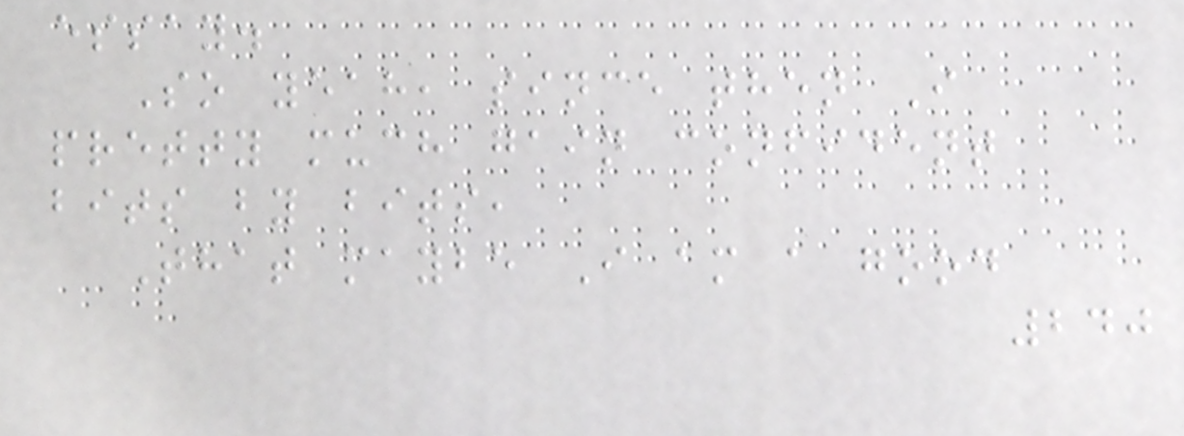essay.
So yeah, since then I
pretty much gain confident
bits by bits,
That maybe I am a good
240
